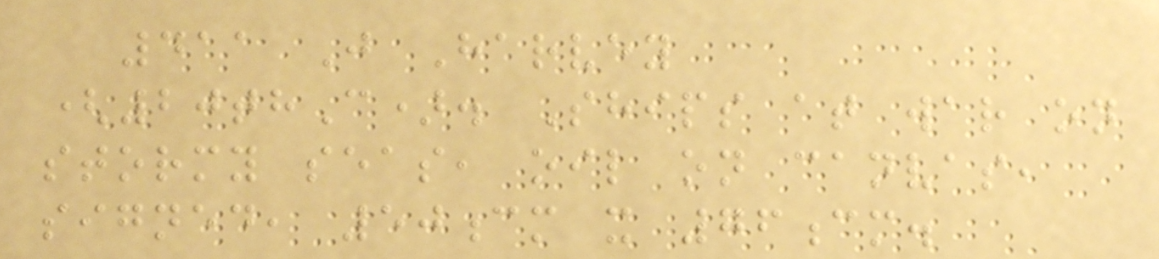411 J Harvey
(20thC). Ships at war on
stormy seas, oil on canvas,
signed, 50cm x 76cm.
